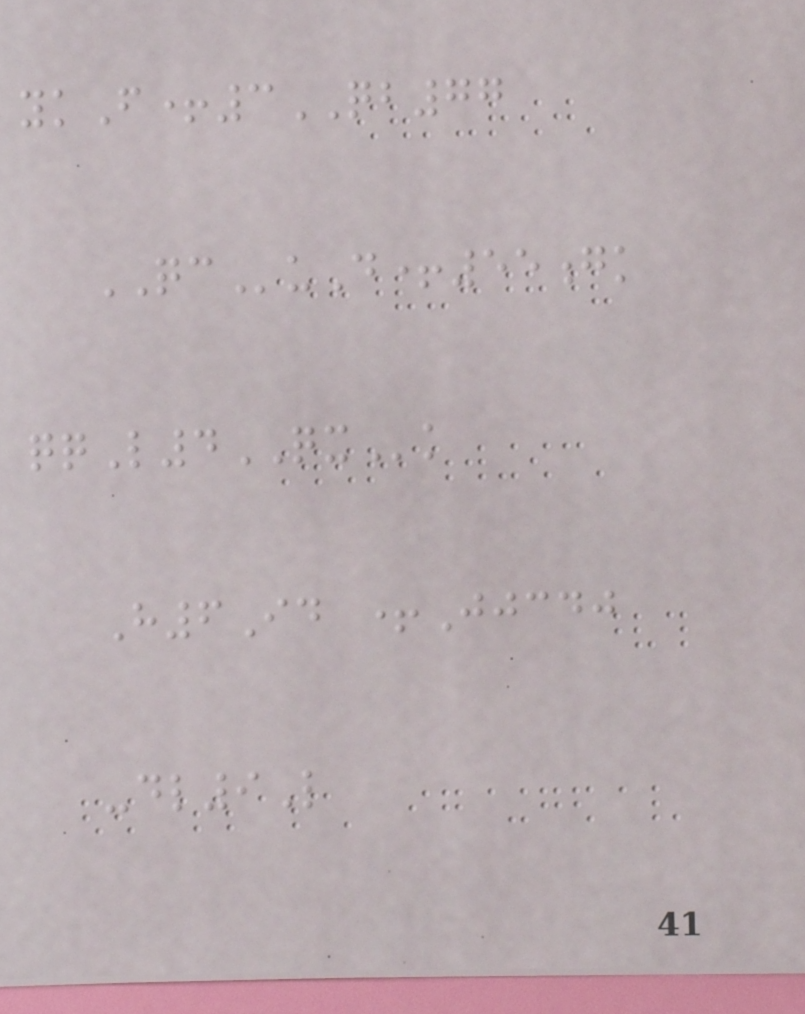ykF+3QB77
QCuD+55gk
qqL4QXk
H6Id +Jjcdj
-dl9L
